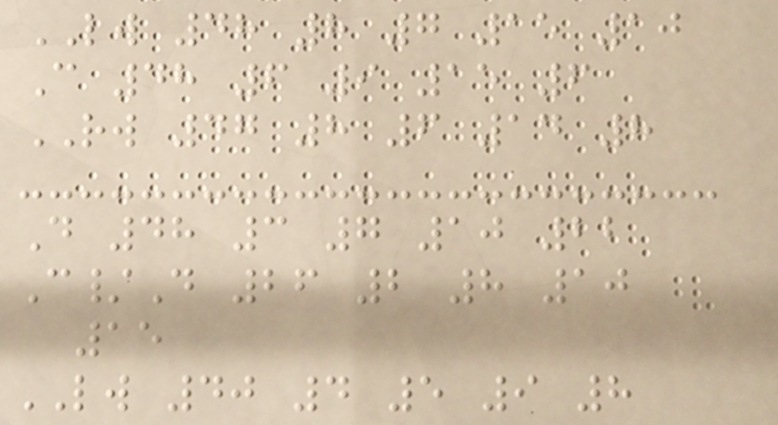LW 48 8 7 15 10
C 48 6 9 15 6
RW 47 8 6 14 8
D 48 3 7 10 22
C/D 26 2 8 10
15
LW 40 4 5 9 8
